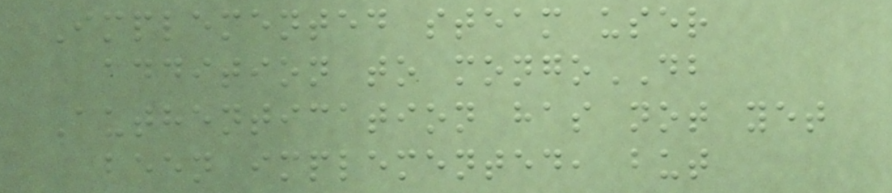Implemented steam user
addition to mongoDB
Authentication has not yet
been implemented, but
